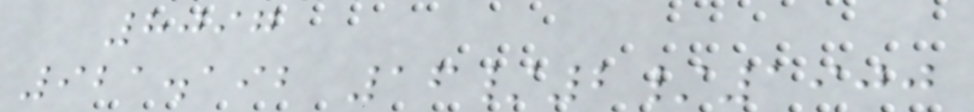8097
921.192 16/2/1900
